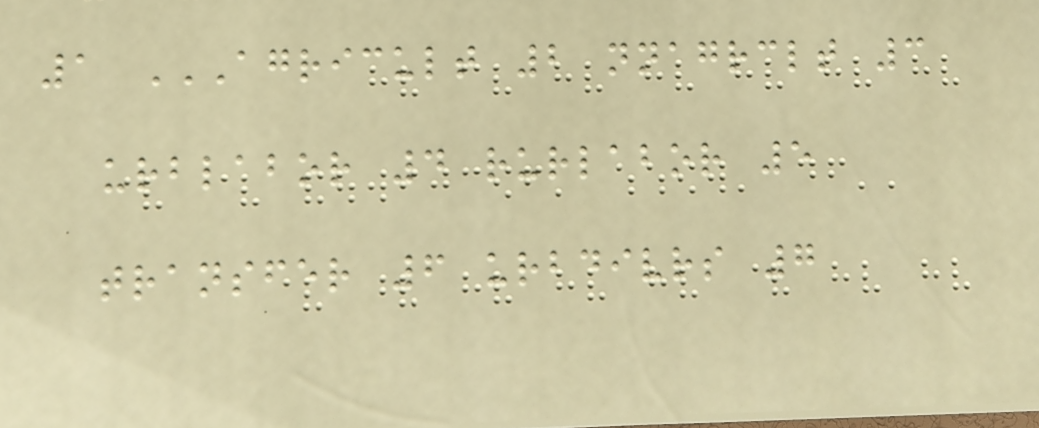1 AGRICULT 2 NNAGRCLT 3
URBLABOR 4 RURLABOR 5
TRANSFER 6 URBDIVRS 7
